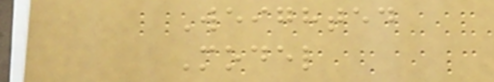Weighted
Model
